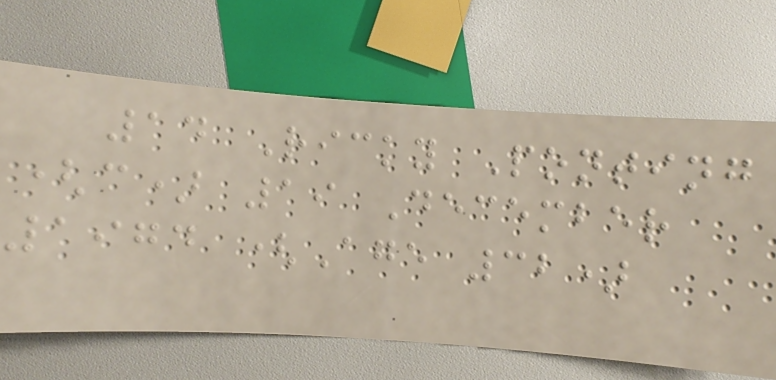14 Ricky Ponting
(c) 19 December
1974 (Age 32)
